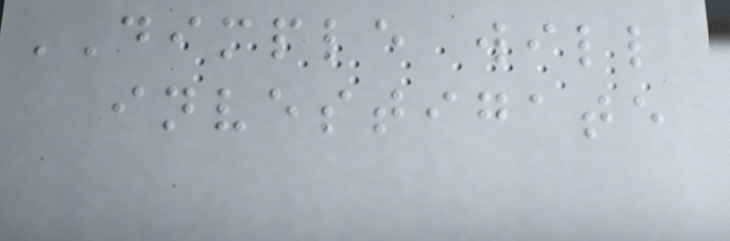DIMPLE will
investigate
